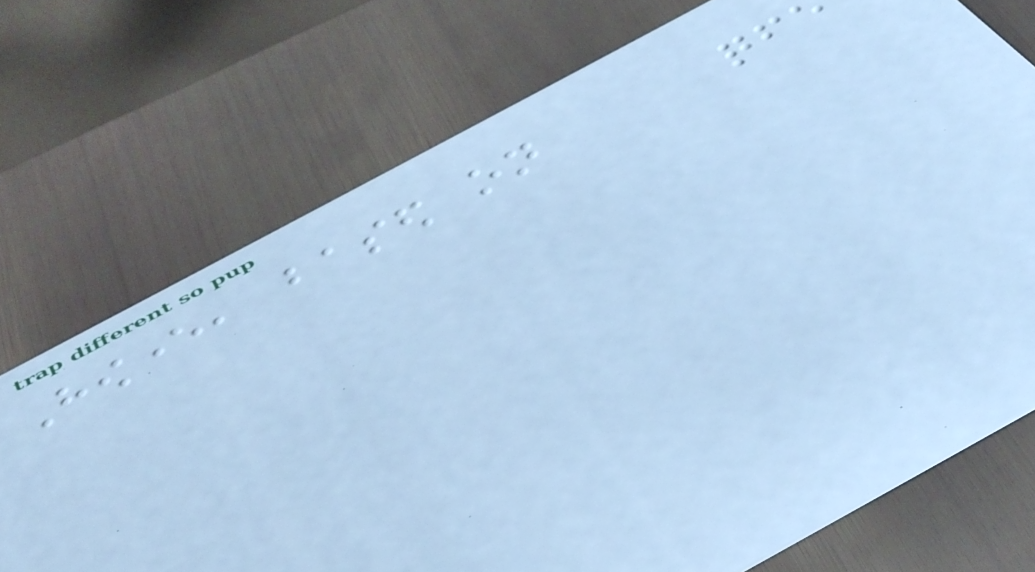However, based on
